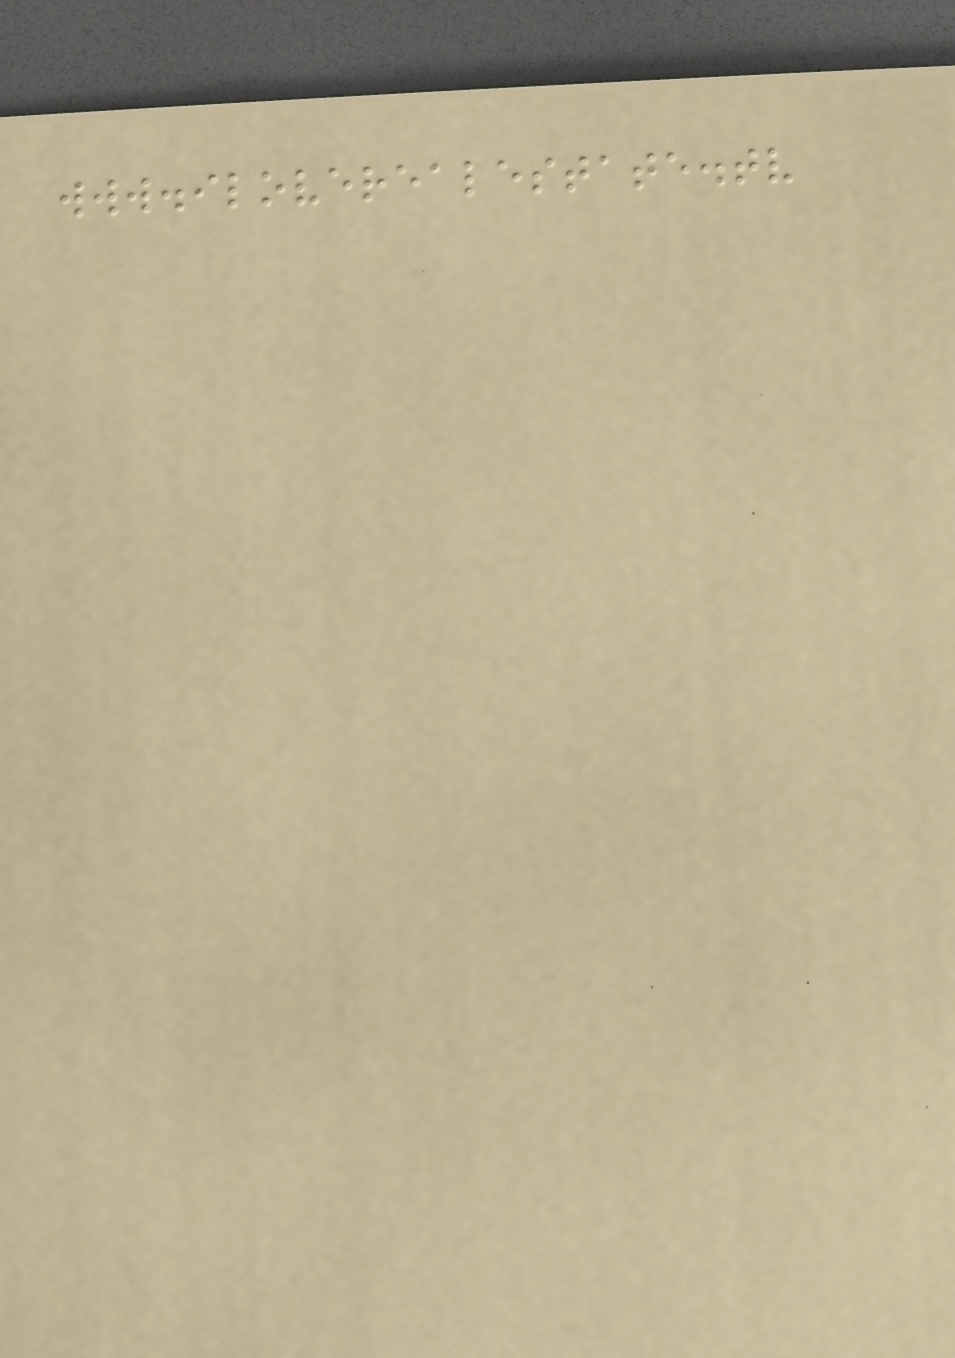www.iloverealestate.tv
